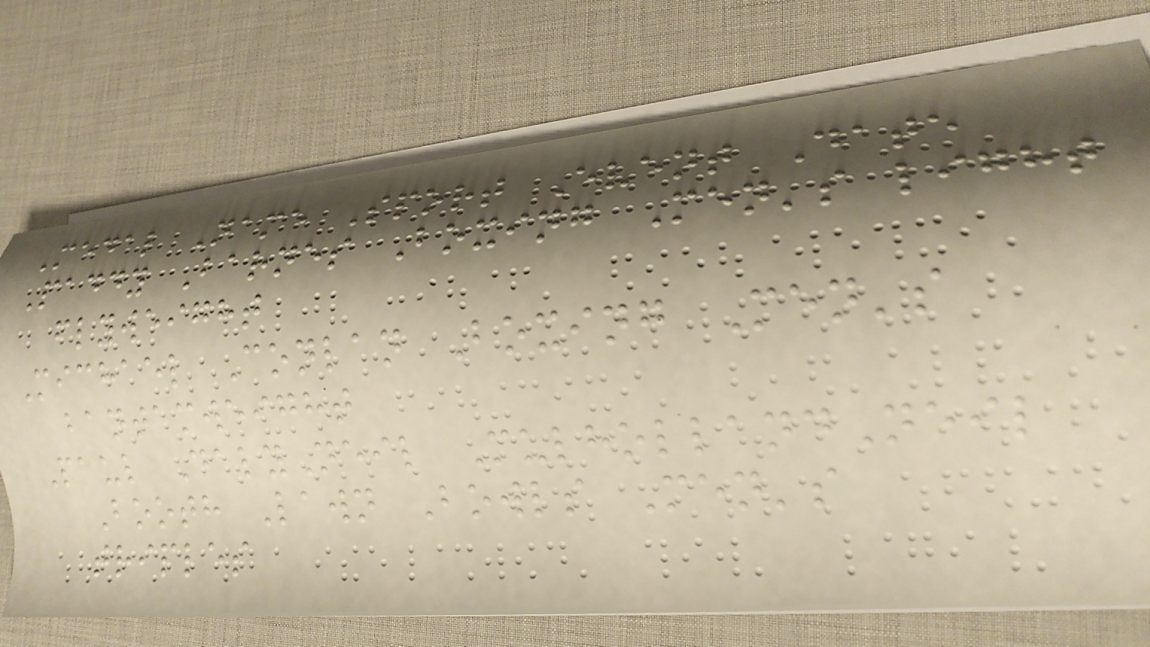Medal Name Sport Event Date
Paddy Barnes Boxing Men's light
flyweight
Michael Conlan Boxing Men's
bantamweight
Paul DalyNeil MulhollandNeil
Booth Lawn Bowls Men's
triples
